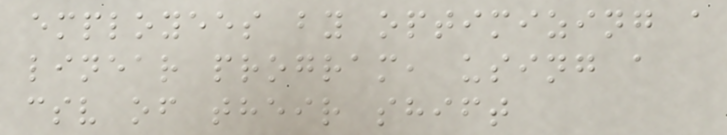employees by optimizing a
linear program, using a
csv of their shift
